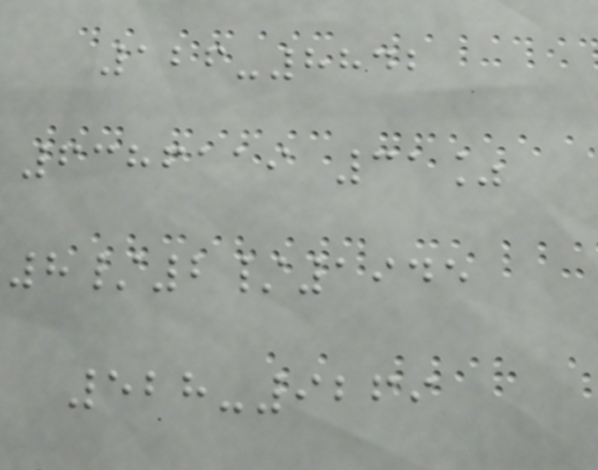126-8842
6386119 31%
8/2/1945
528-9269
